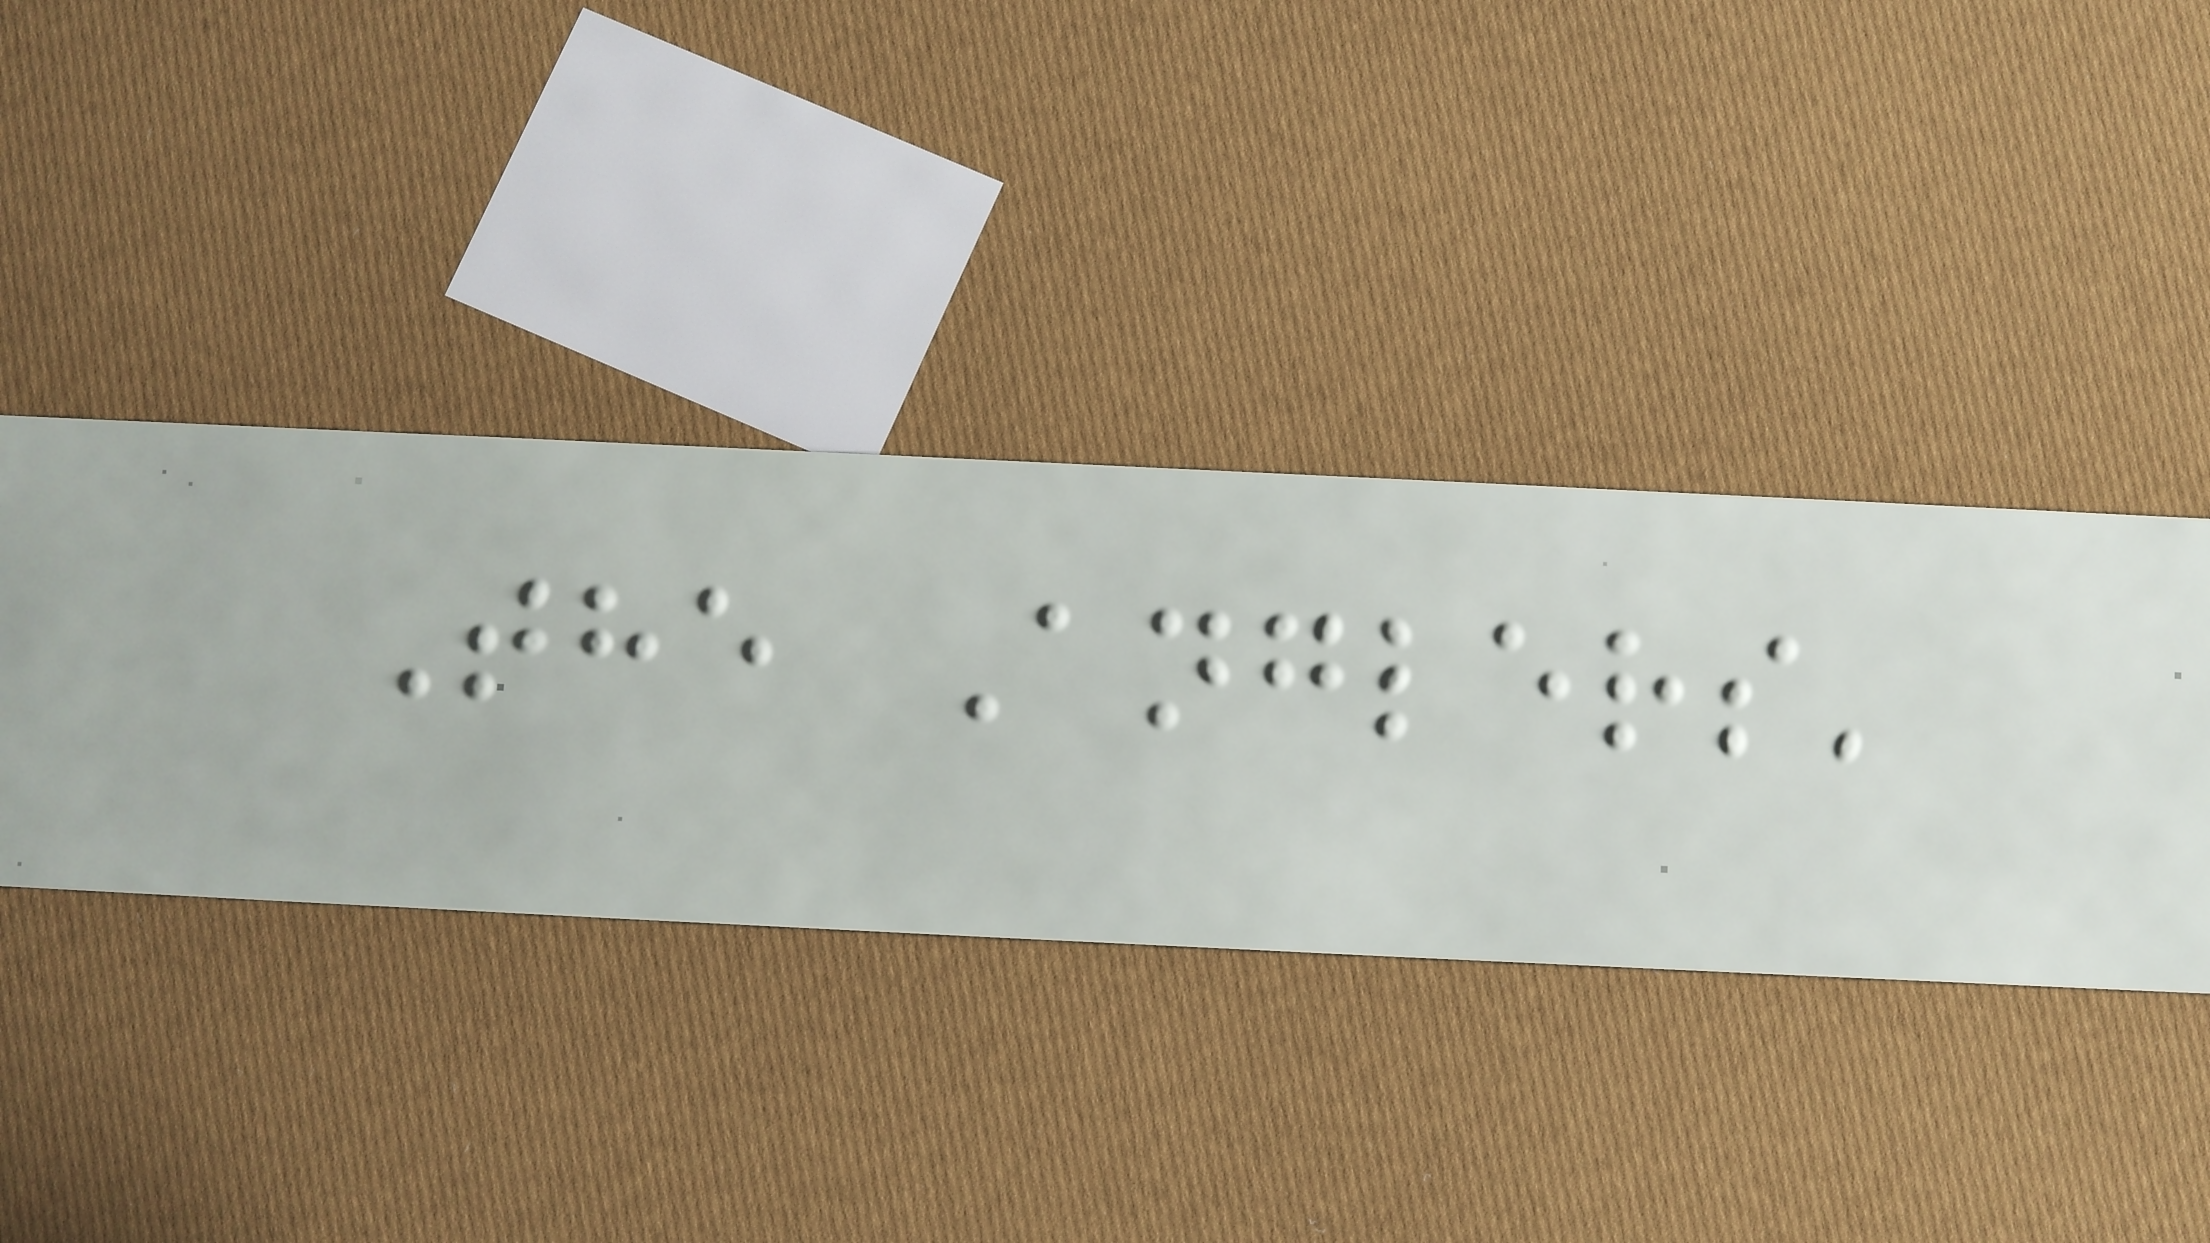The Anglers'
